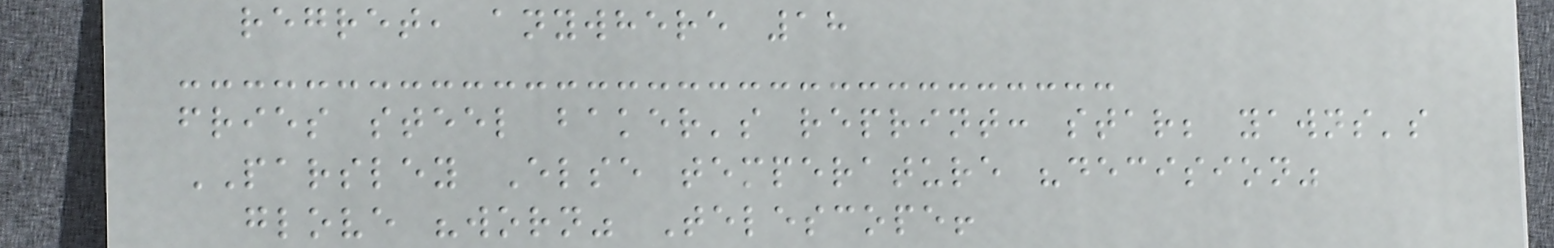regret, anywhere 18
fries steel baker's reprint: star; yawns's
PARSLEY Else temperature "decision"
glove "worn" Telescope!
